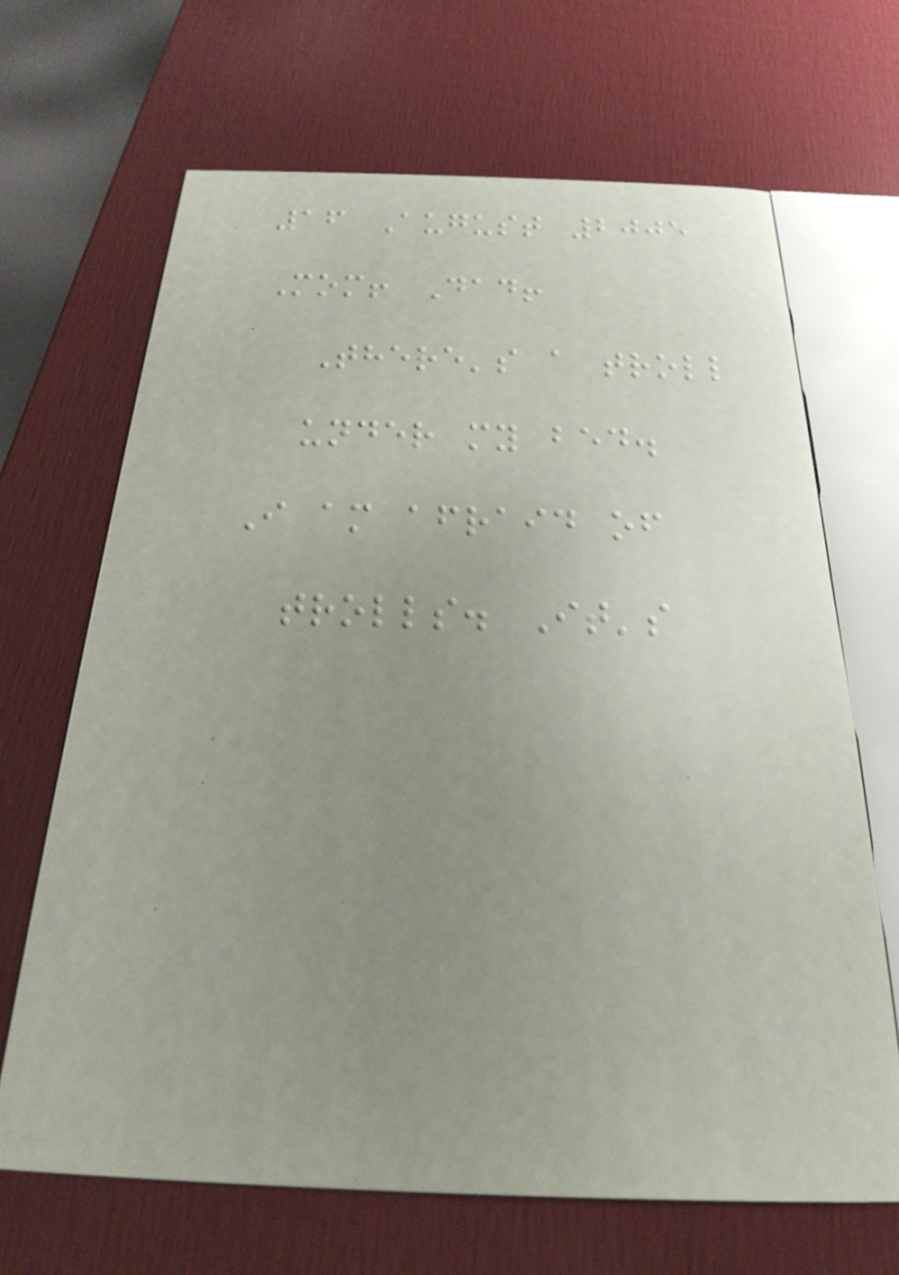16 August 2005
Mom! Dad!
There's a troll
under my bed.
I am afraid of
trolls. It's
